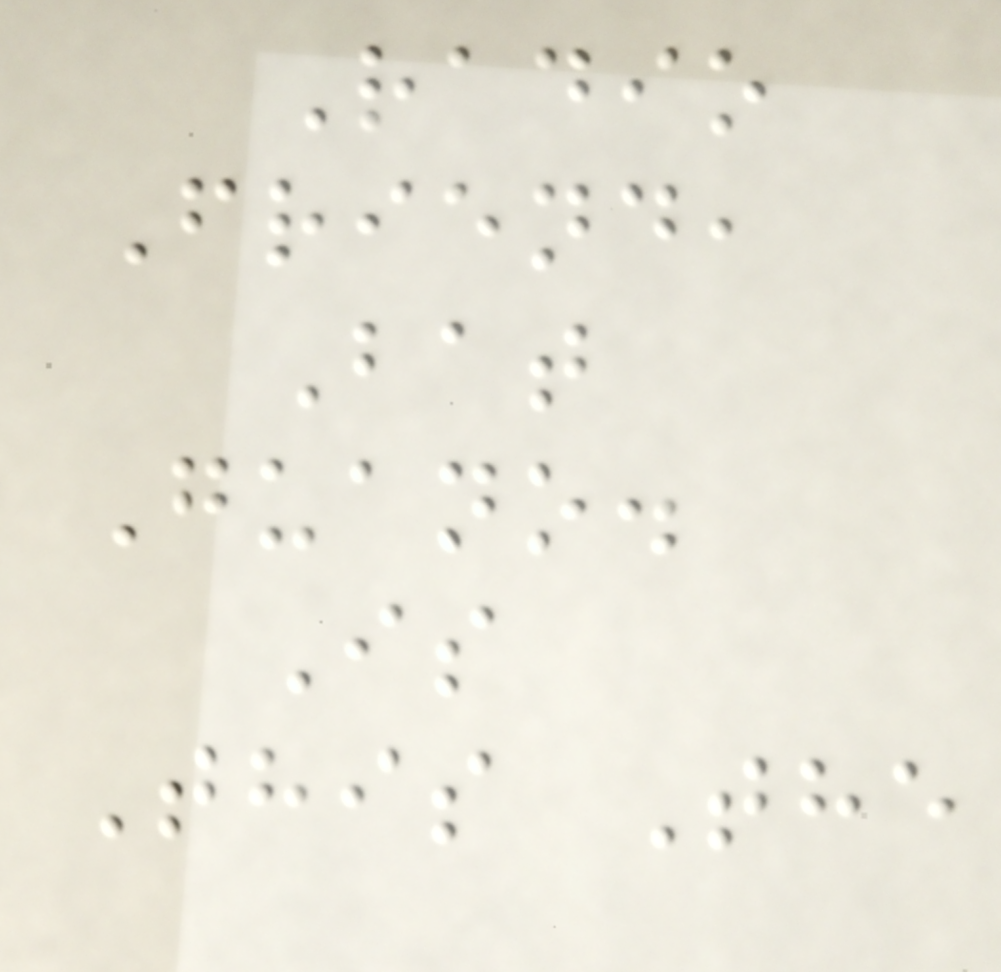Radio
Friend,
Bat
Guano.
Is
This The
